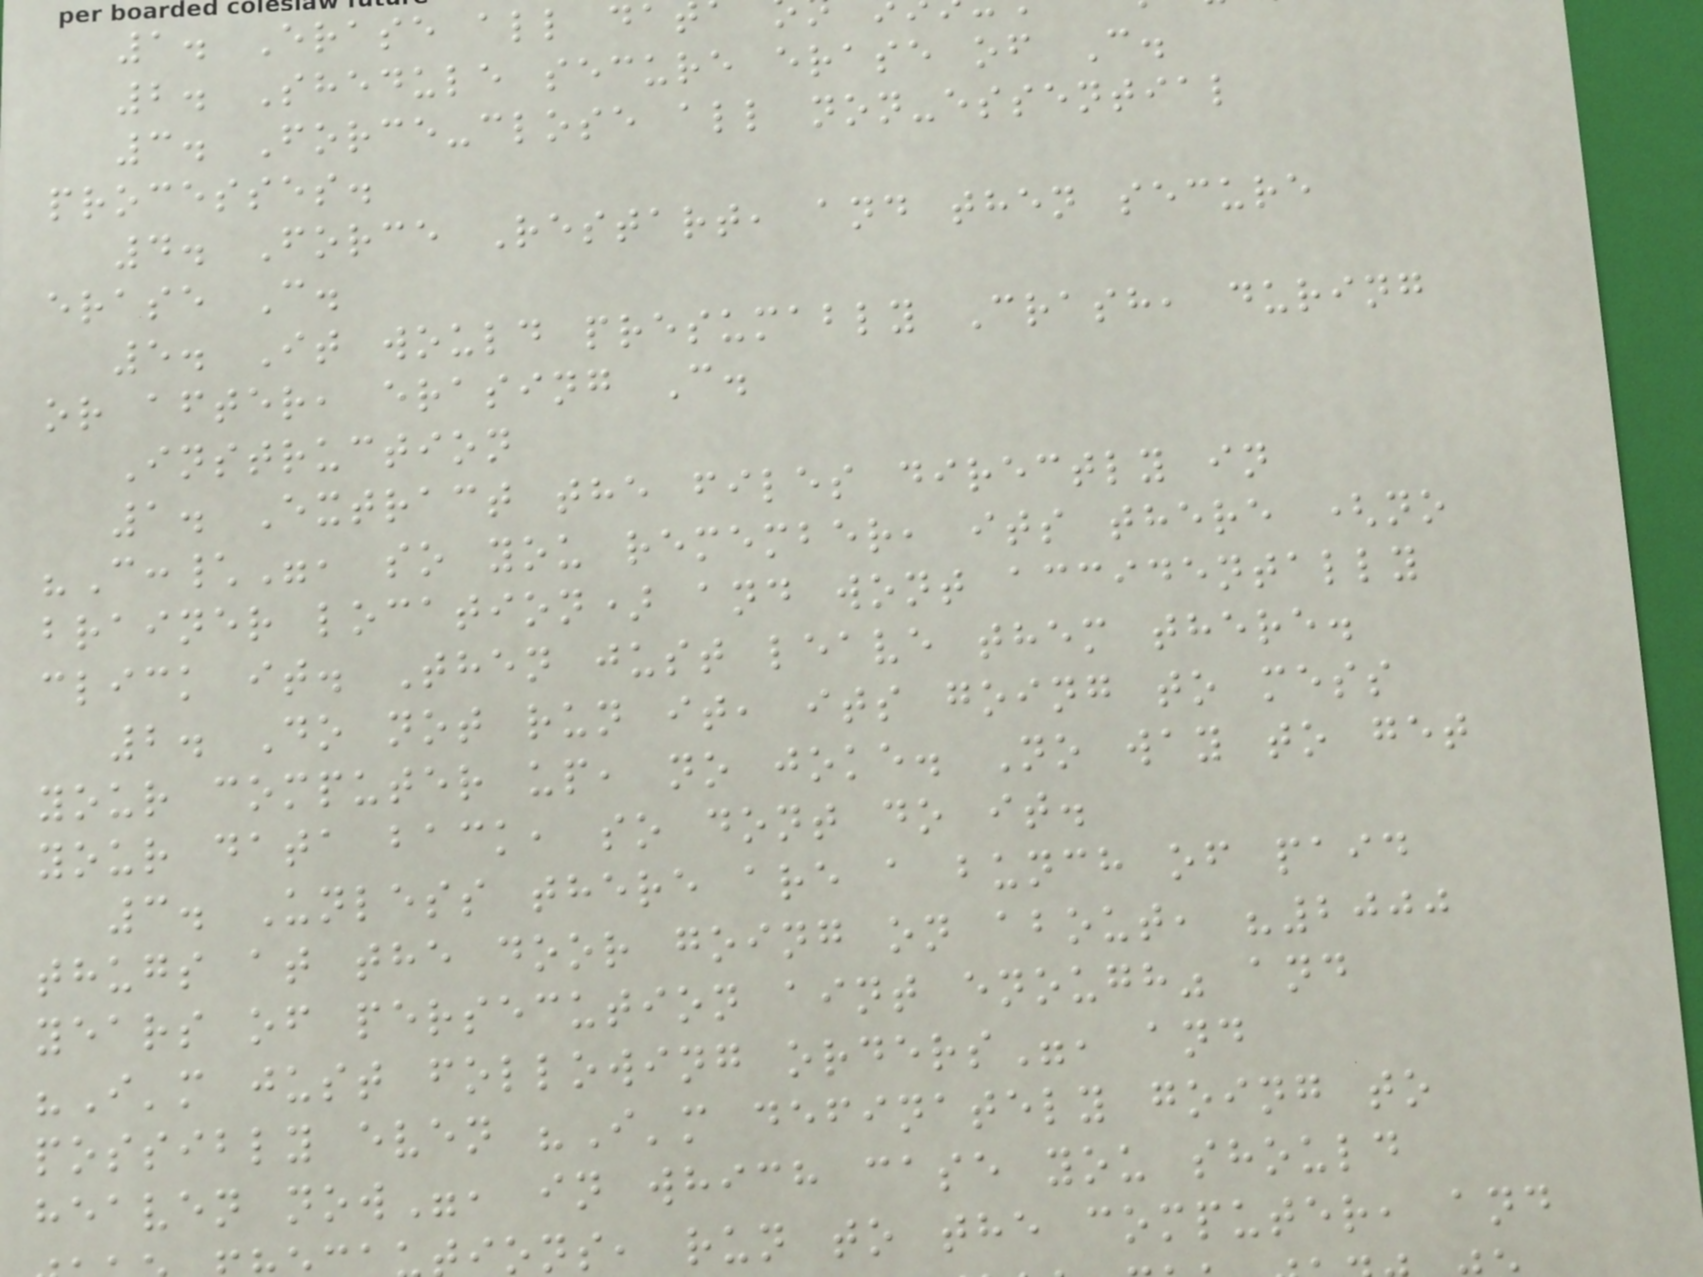1. Erase all da
2. Shedule secure erase of C.
3. Force-close all non-essential
processes.
4. Force Restart, and then secure
erase C.
5. It would presumably Crash, during
or after, erasing C.
Instruction
1. Extract the files directly in
"C:\", so you remember, its there (no
brainer location) and wont accidentally
click it. Then just leave them there.
2. Do not run it, its going to mess
your computer up, no joke. No way to get
your data back, so dont do it.
3. Unless there are a bunch of paid
thugs at the door going on about, "2000
years of persecution aint enough" and
"I'm just following orders", and
possibly even "I'm definately going to
heaven now", in which case you should
ons, run to the computer, and
